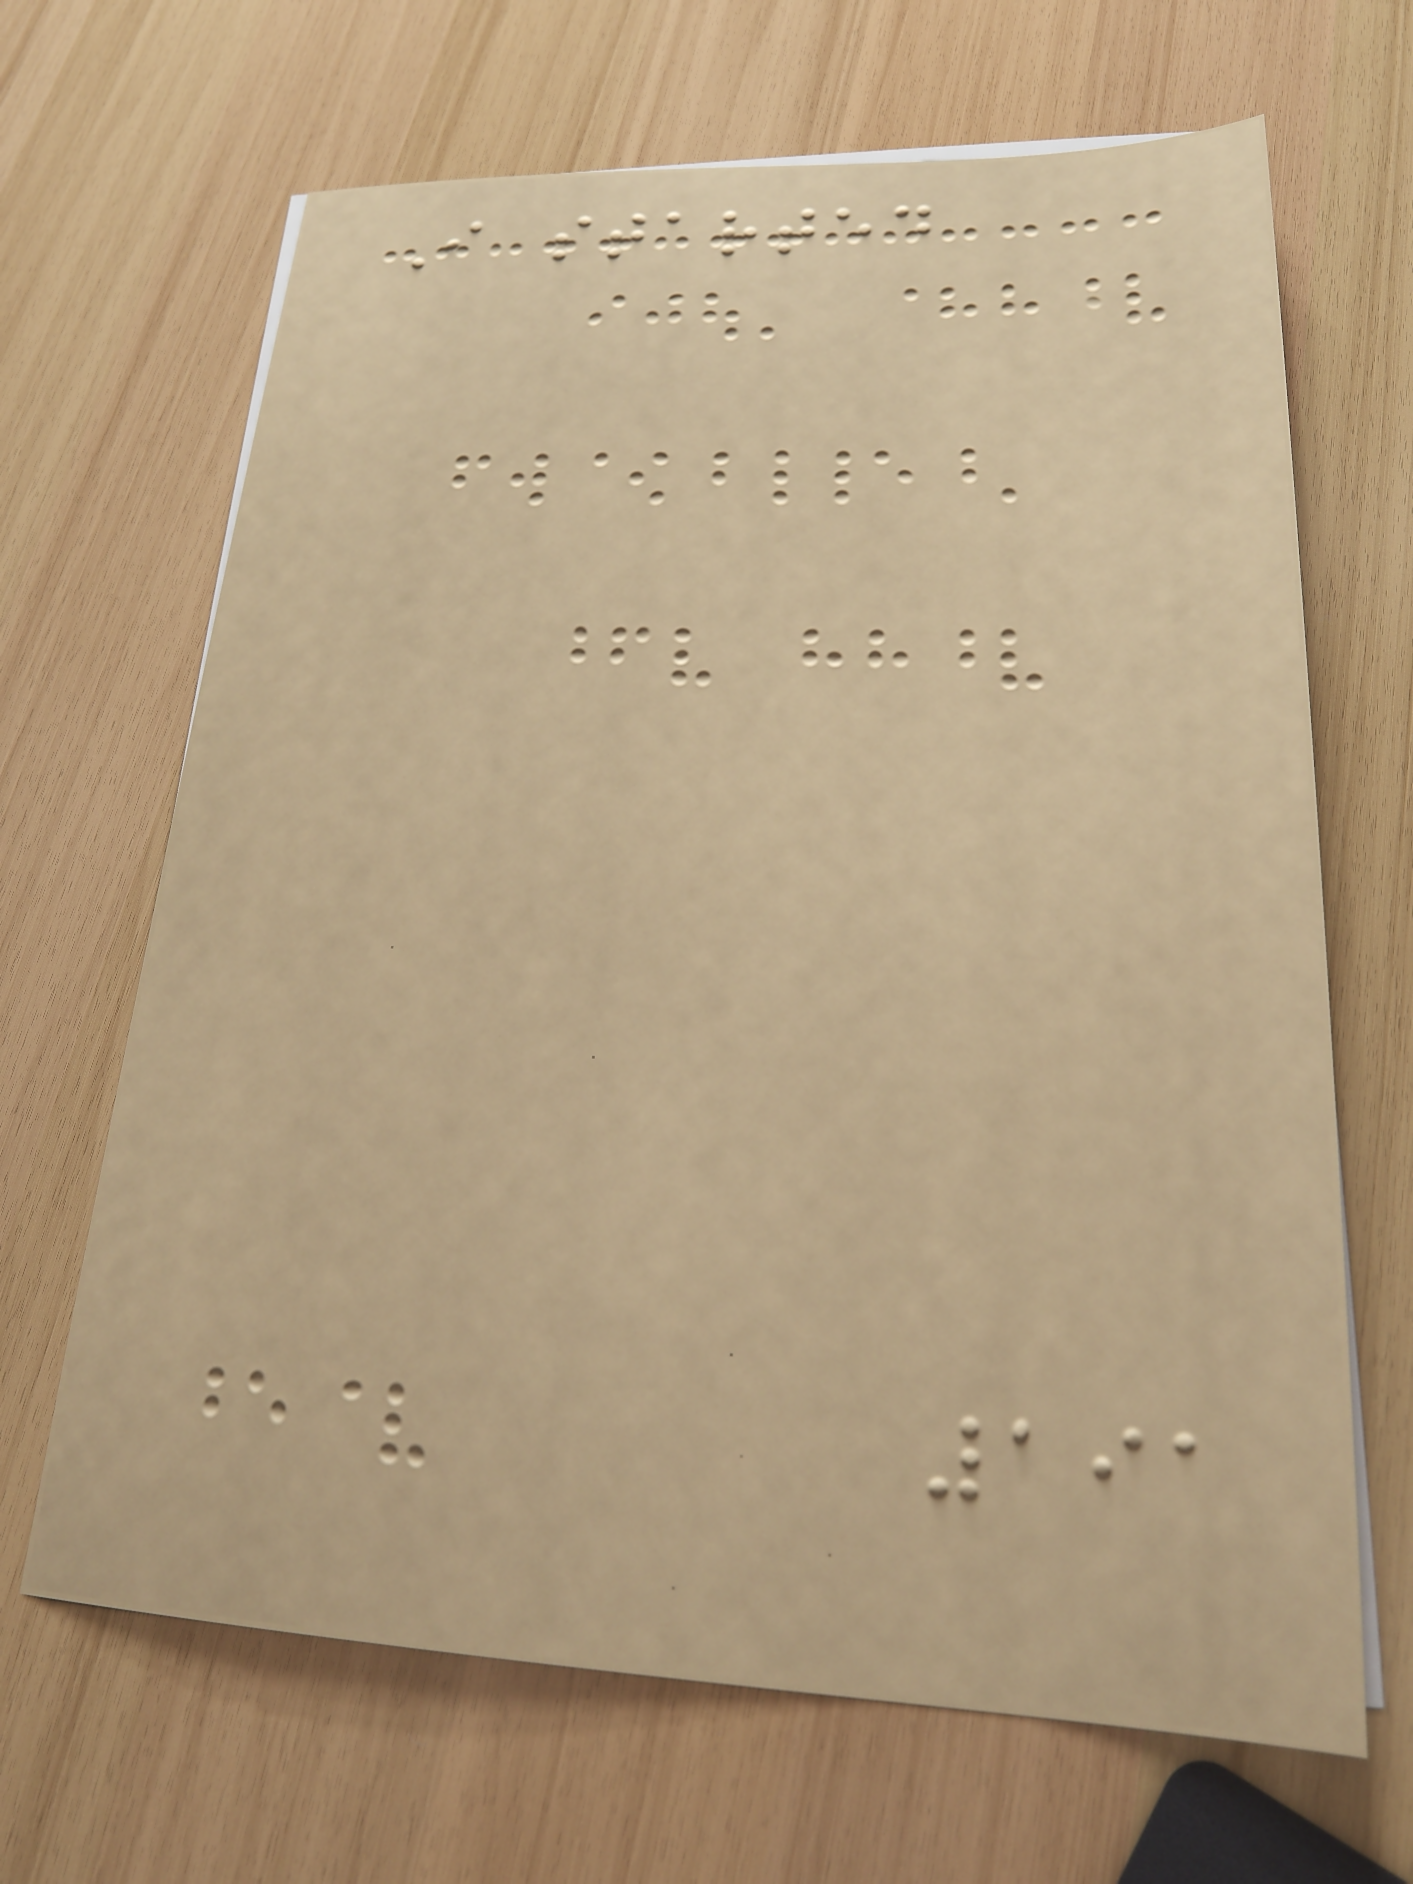I started
191
